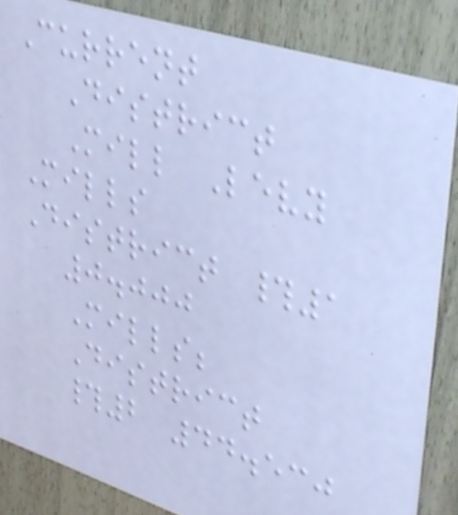Current
District
Mill Levy
Mills
District #1
0.000
Mills;
District
#2 44.530
